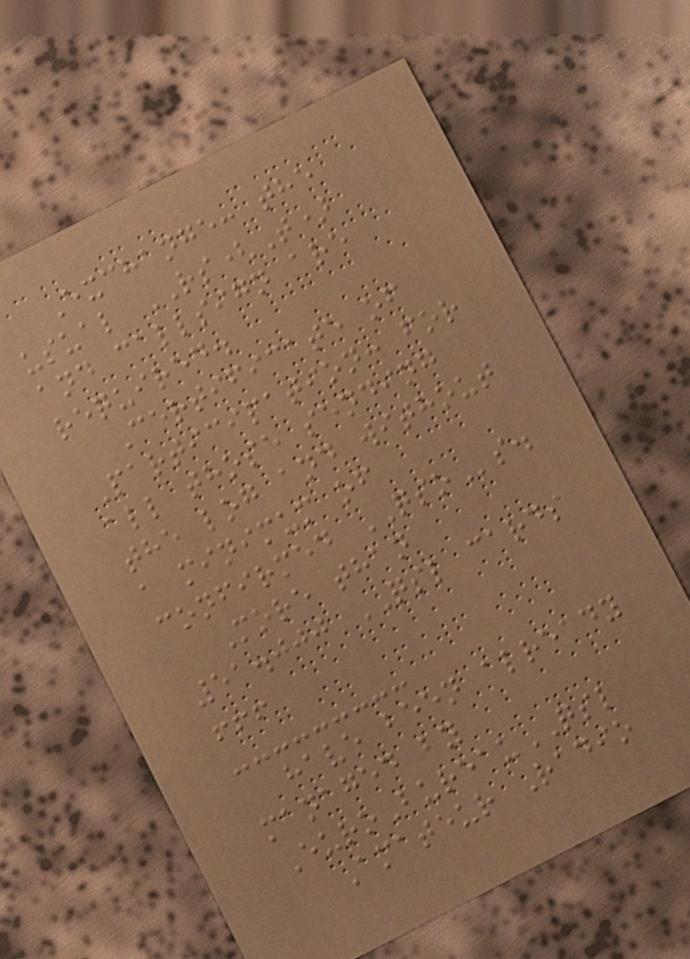Exchange: the
usual RS(T)
and callsign are
required.
Certificate of
Participation: for
all those sending
the log and without
a minimum of
confirmed QSOs.
More than
51.000 QSL cards
!!!
have been already
managed by
EuroBureauQSL
Amateur Radio
